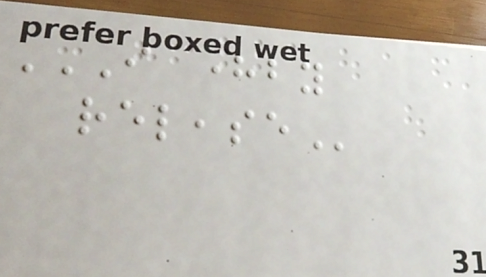I HEREBY
RELEASE
